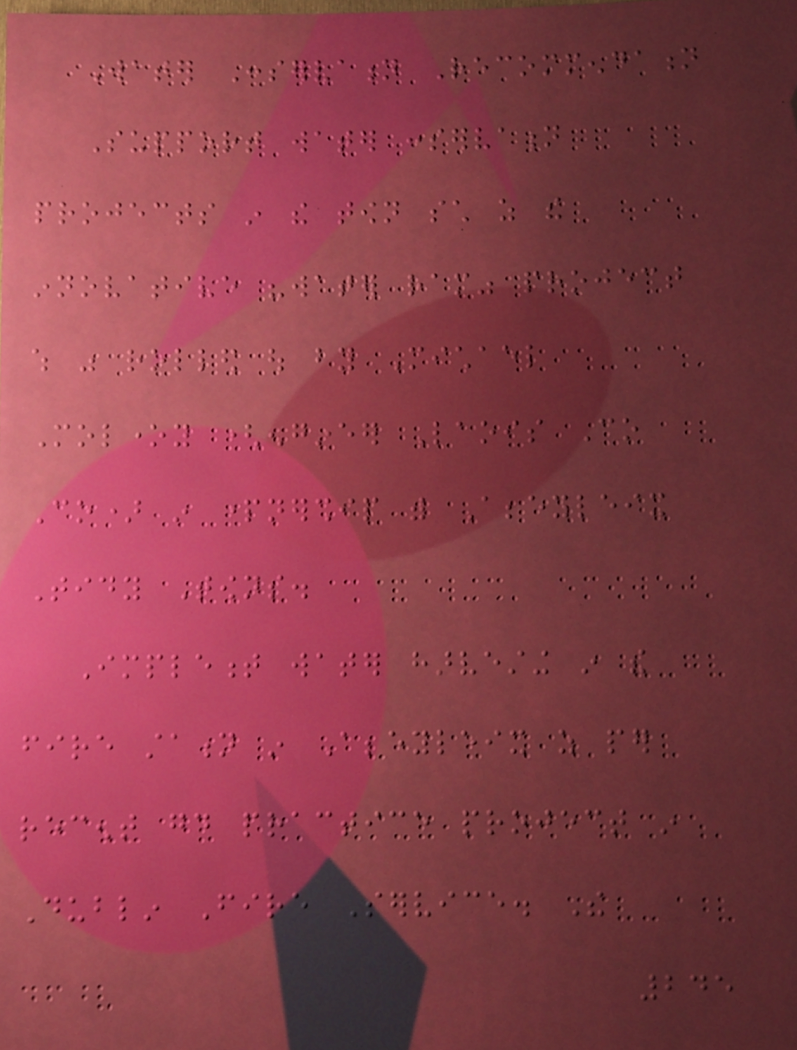Water Conservation Recommendation
Support water conservation
projects in the town such as the
innovative "water ram" project
which was rolled out by Michael
Moloney (engineer Laois Co
Co) in partnership with Abbeyleix
Tidy Towns.
Implement water harvesting in the
fire station in Abbeyleix as per
recent good practice project in
Dublin Fire Service. The
245
